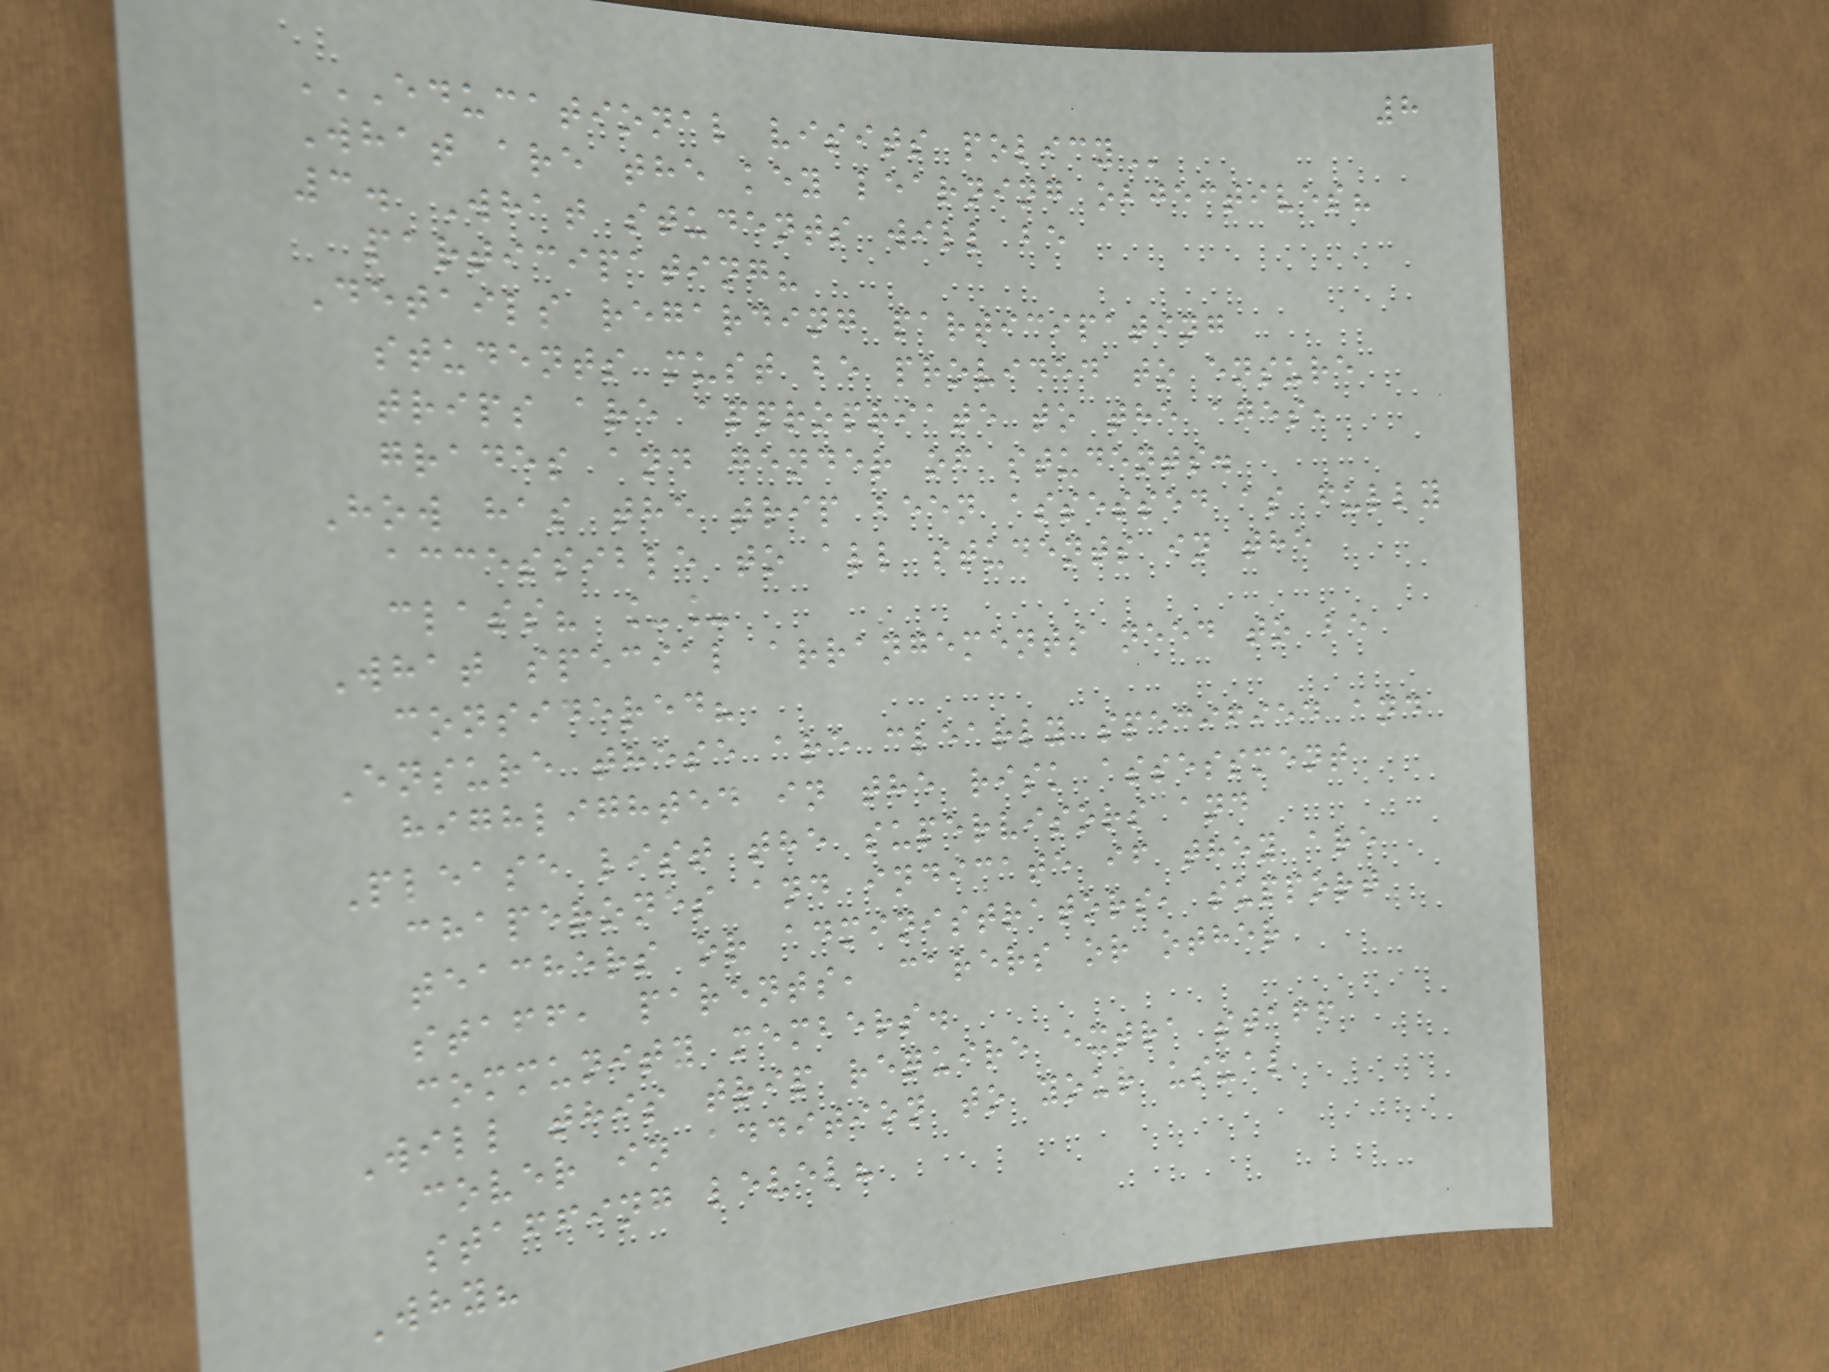8
EDUCATIONAL VISITS POLICY
What are the key learning objectives?
3. What students will be
participating?
Details regarding participating
students must be provided to ensure
trips are appropriate to the ages,
grades and gender of students.
How has the trip been assessed as fully
accessible to all students in the
class? __
What special arrangements need to be
considered?
Ensure these are clearly specified and
highlighted in the risk assessment
Please list the supervisors and
chaperones and indicate if they are
teachers or administrators, support
staff, parents, carers or other
community members.
Will this trip require extra staff
cover in addition to your usual
staffing level?
Why?
